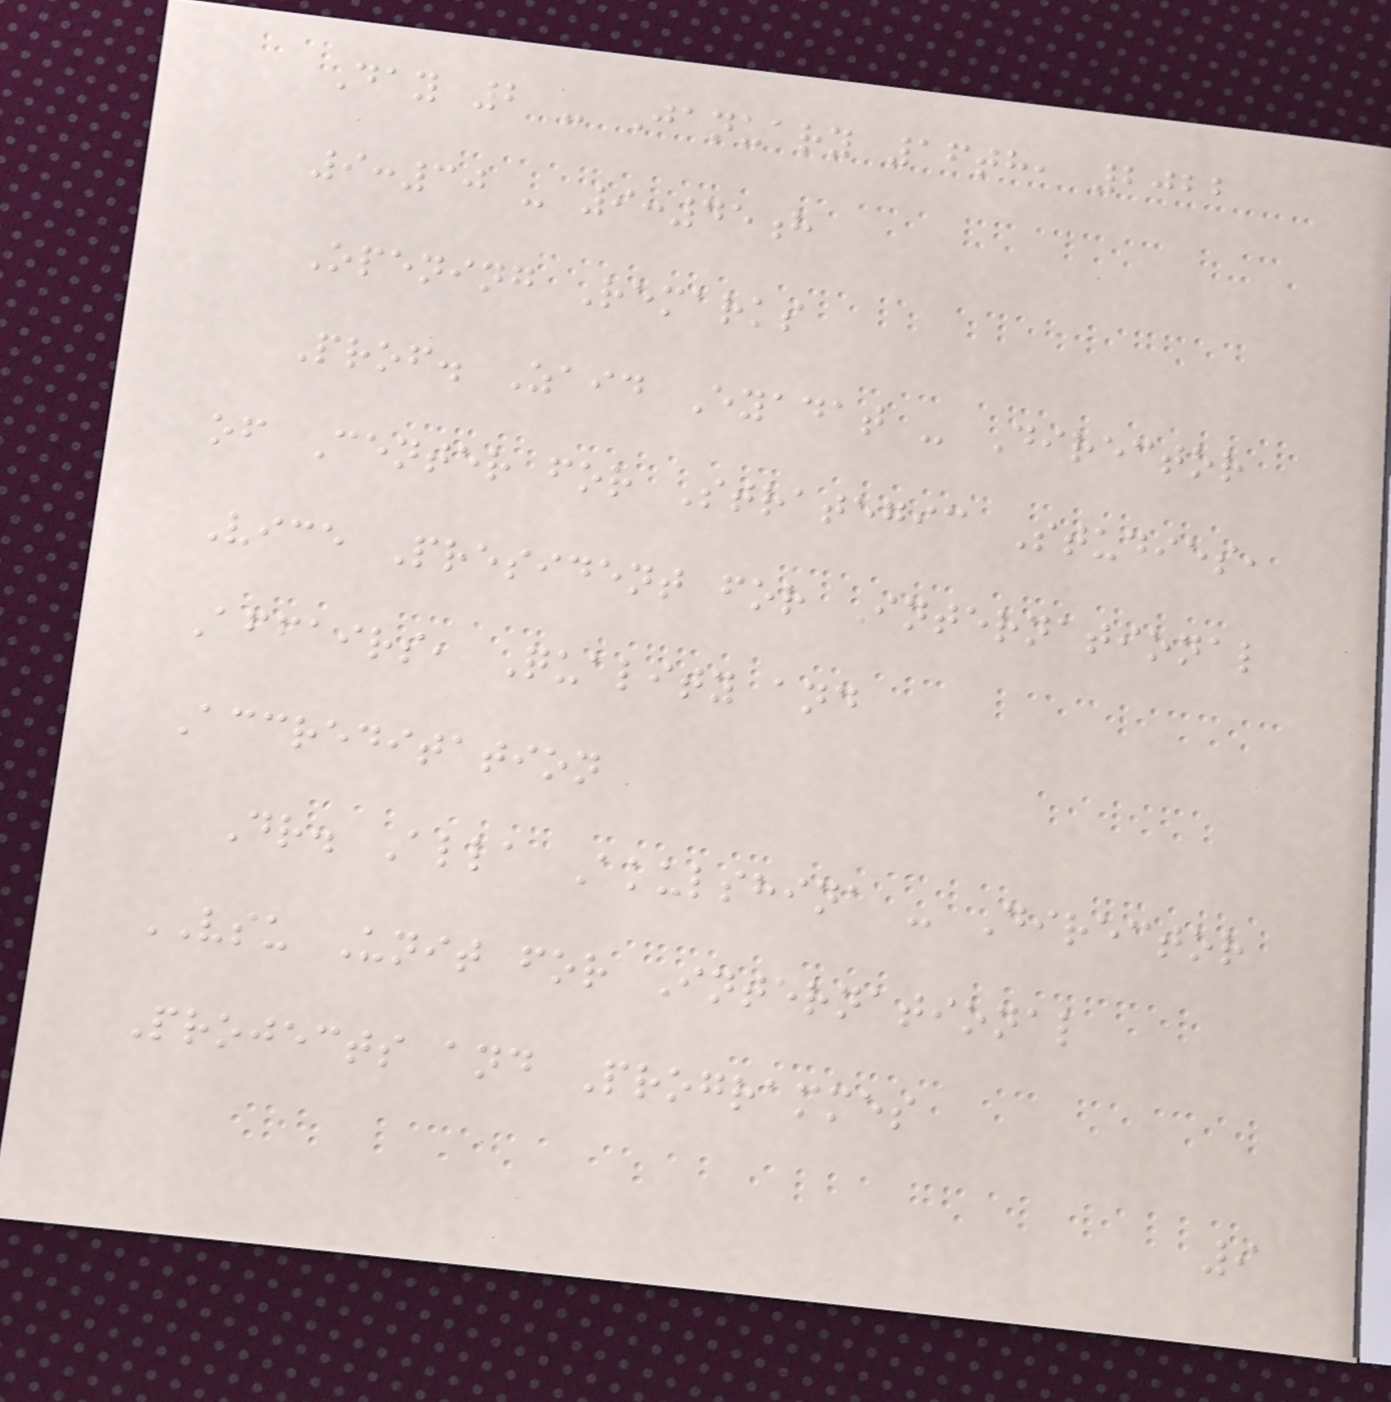Day 2 - January 16th, 2022
9:30 - 9:45h
Opening Remarks
Prof. Zaid Eyadat - Director
of Center for Strategic Studies,
Vice President for International
Affairs, Quality and
Accreditation
Dr. Alla Akulshina - Director
VSU Unit for International
Projects and Programmes
9
